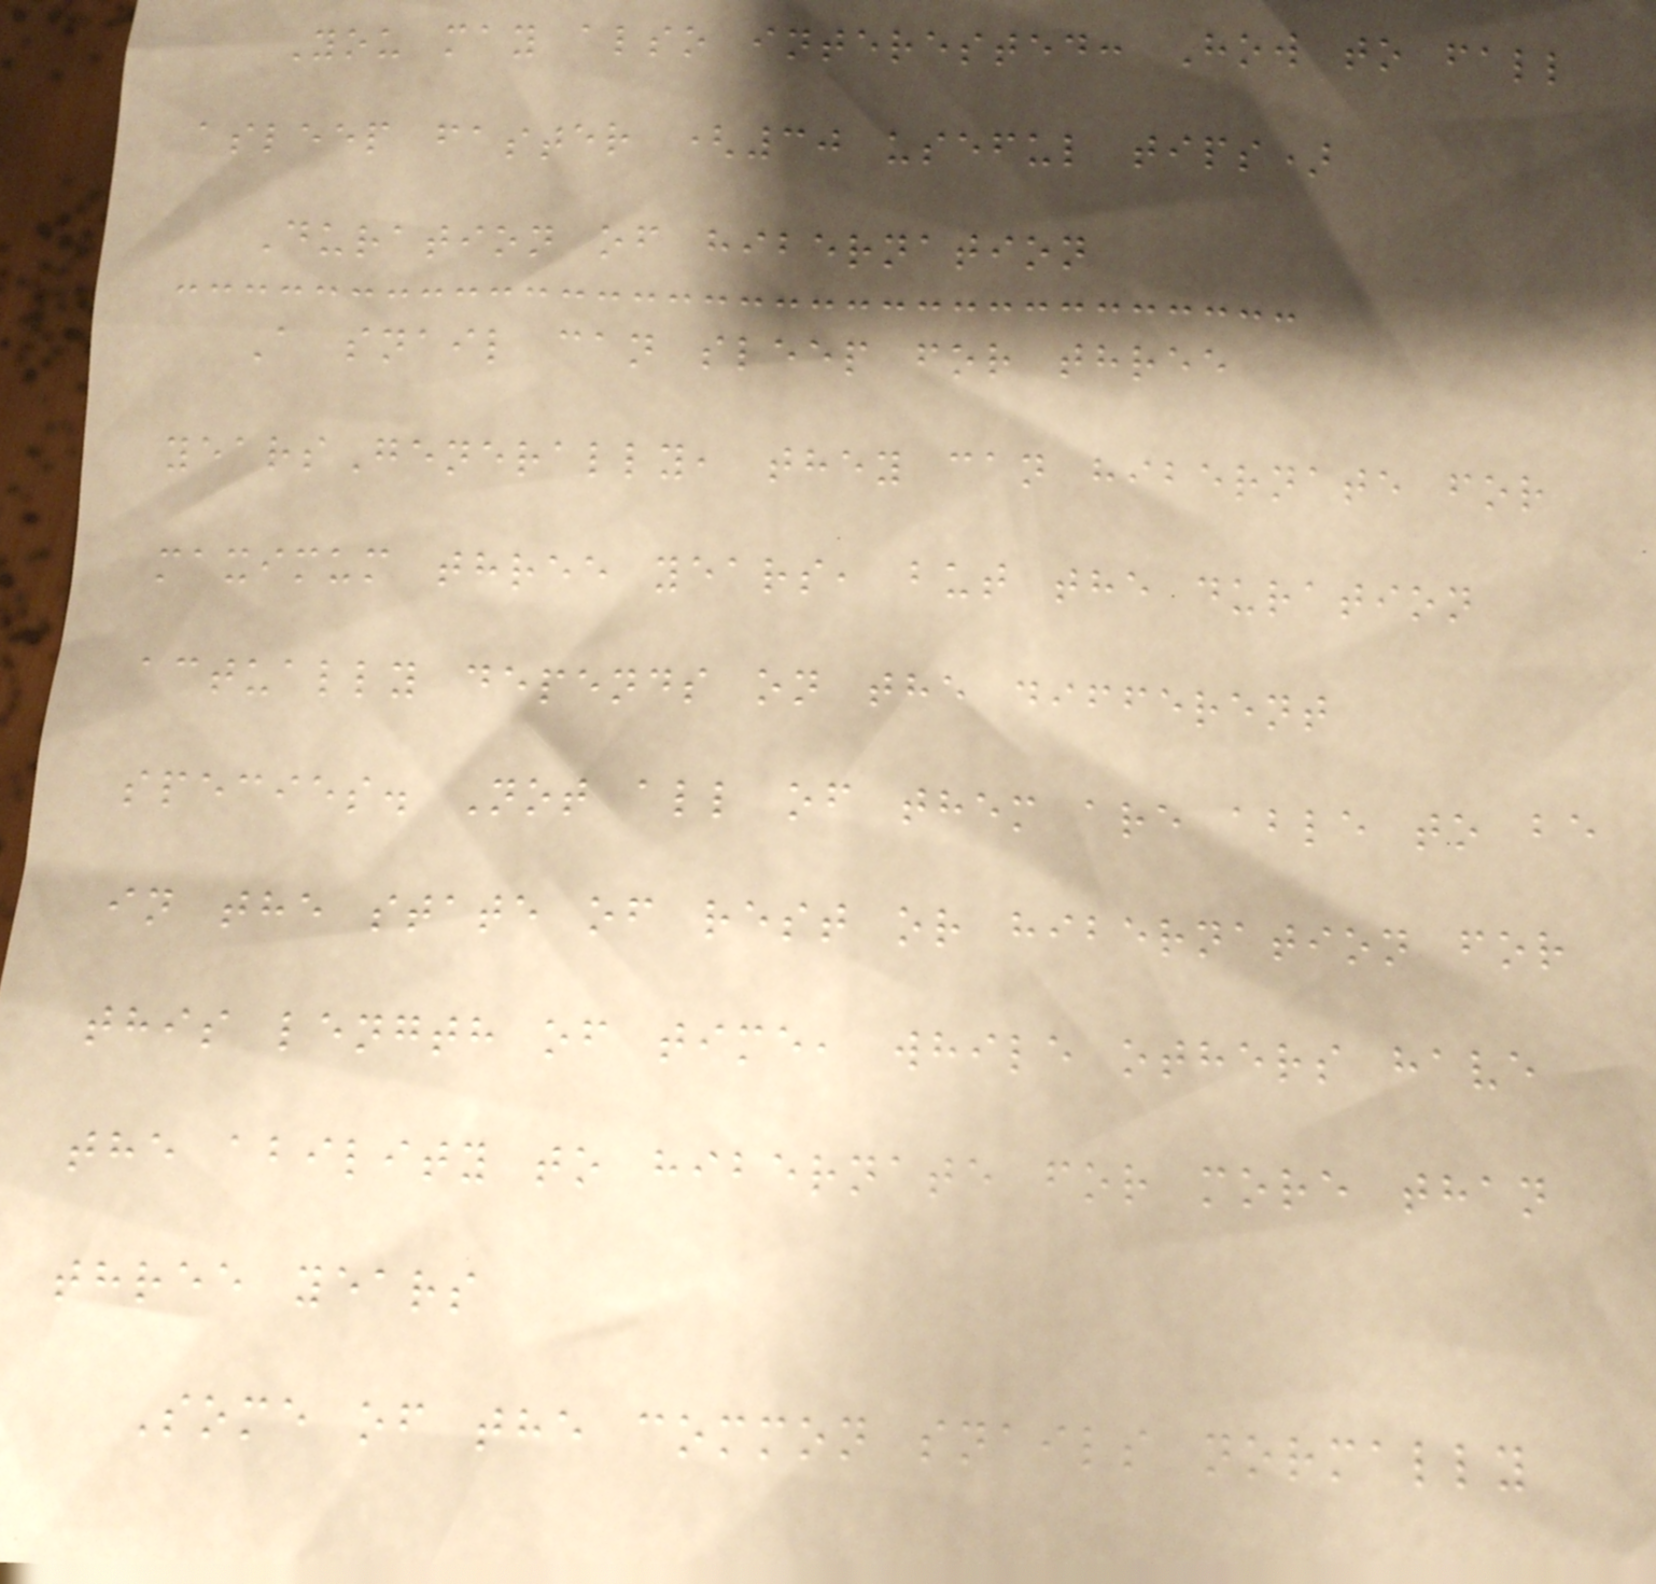You may also interested: How to fall
asleep faster (30 useful tips)
Duration of hibernation
A snail can sleep for three
yearsGenerally, they can hibernate for
maximum three years, but the duration
actually depends on the different
species. Not all of them are able to be
in the state of rest or hibernation for
this length of time, while others have
the ability to hibernate for more than
three years
Some of the common snails normally
